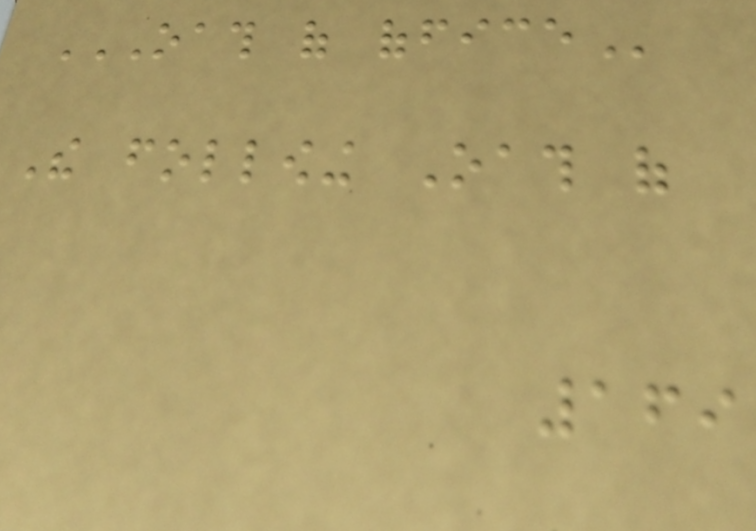OATH OF OFFICE
The following Oath of
169
